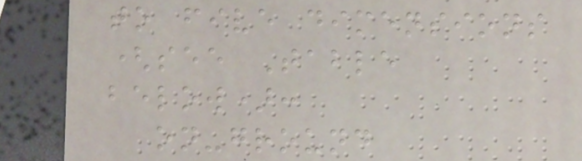to five dimensions
(see Table
below):
on-ground
